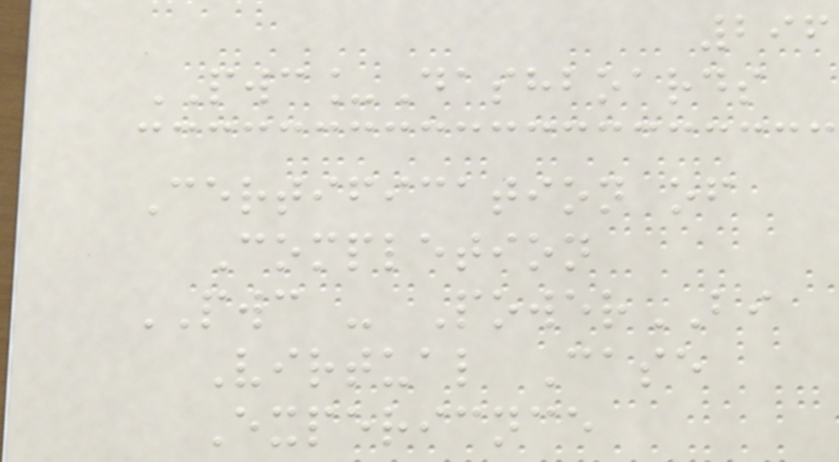296
PWC_Dashboards
Certification of
Completion
PWC - PowerBI
Virtual Case
Expericnce
